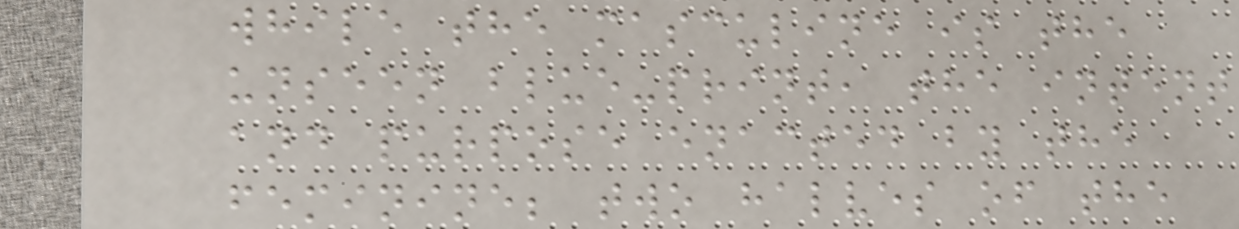while the masculine is the
unseen blue-print, the intent
and purpose enacted by the
feminine; two halves of the
